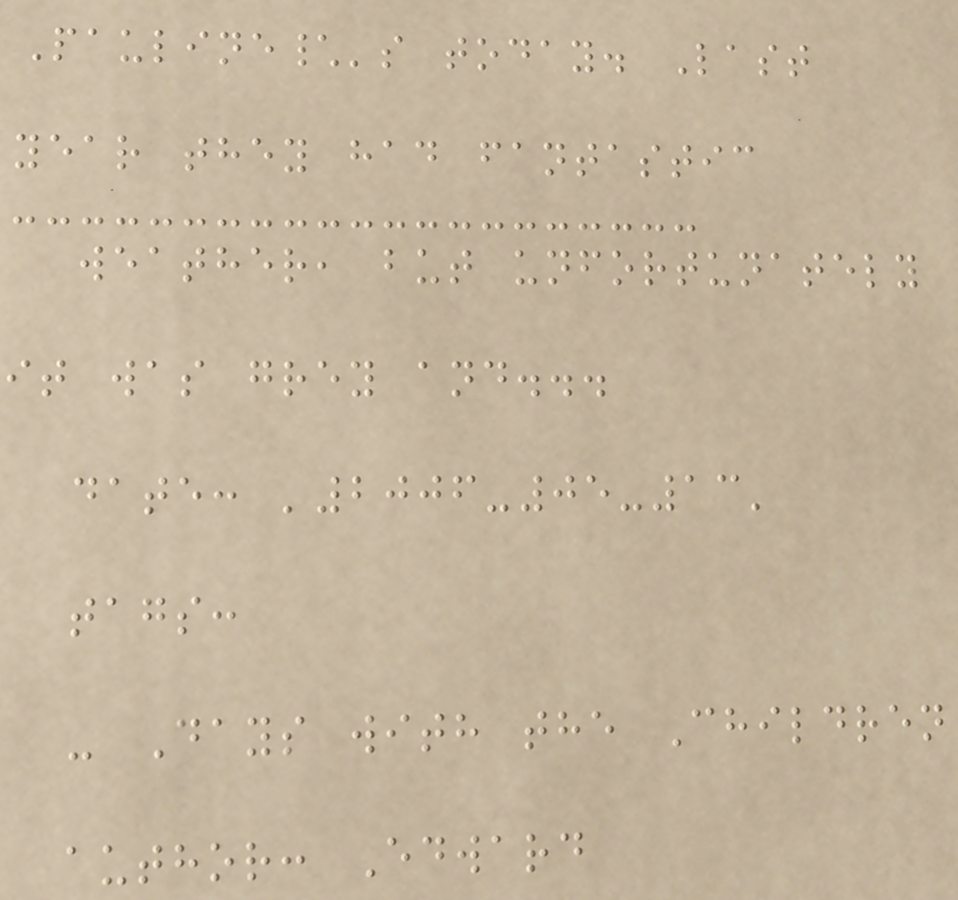Pauline\'s today. Last
year they had fantastic
weather, but unfortunately
it was grey and...
date: '2006-05-13'
tags:
- Days with the Children
author: Edward
